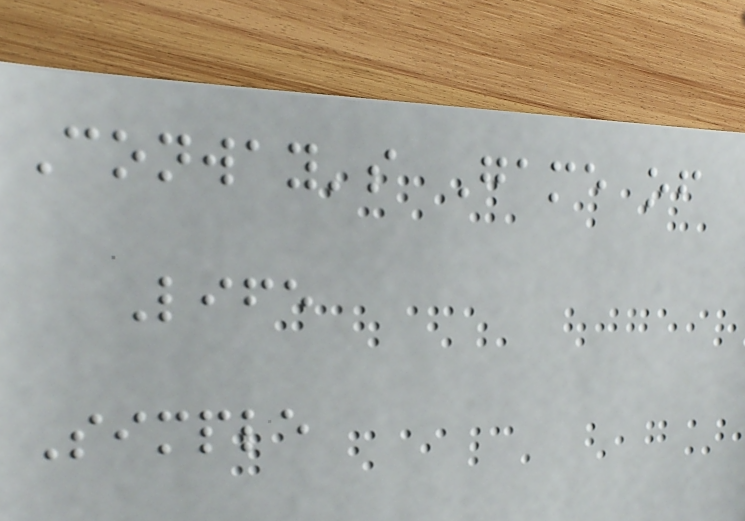Conway's Game of
Life
Simple
